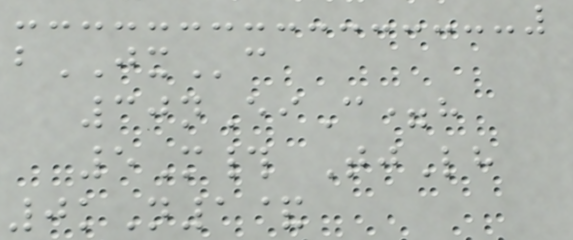bJXc
30nEiC=h
5M# TjLh
0kN1&
